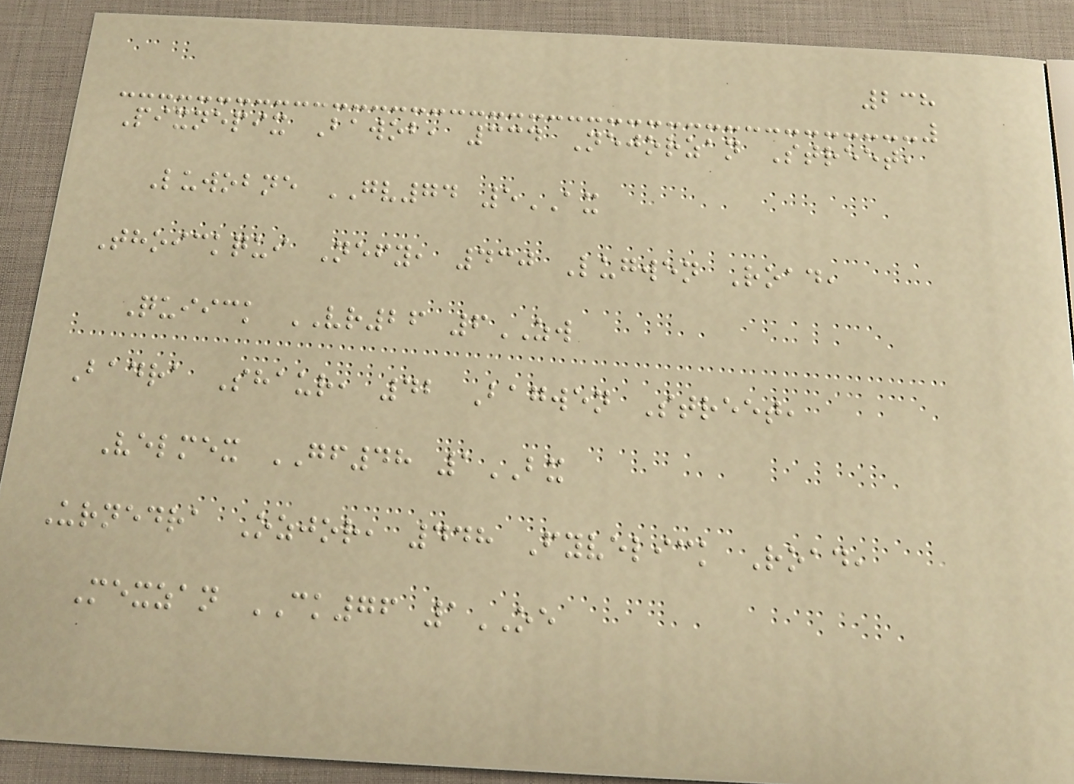238
Pixnepix Bawob, 334 Nejorzan Street,
Luwobne GV74 5AX
Thoickqui Nefy, 430 Lugwen Road,
Quiick VR26 6ZW
Badra Shaur, 42 Bagwen Street,
Velmex GF48 1BX
Urnedra Ozjor, 448 Fyvelick Road,
Mexzan CK76 1OE
